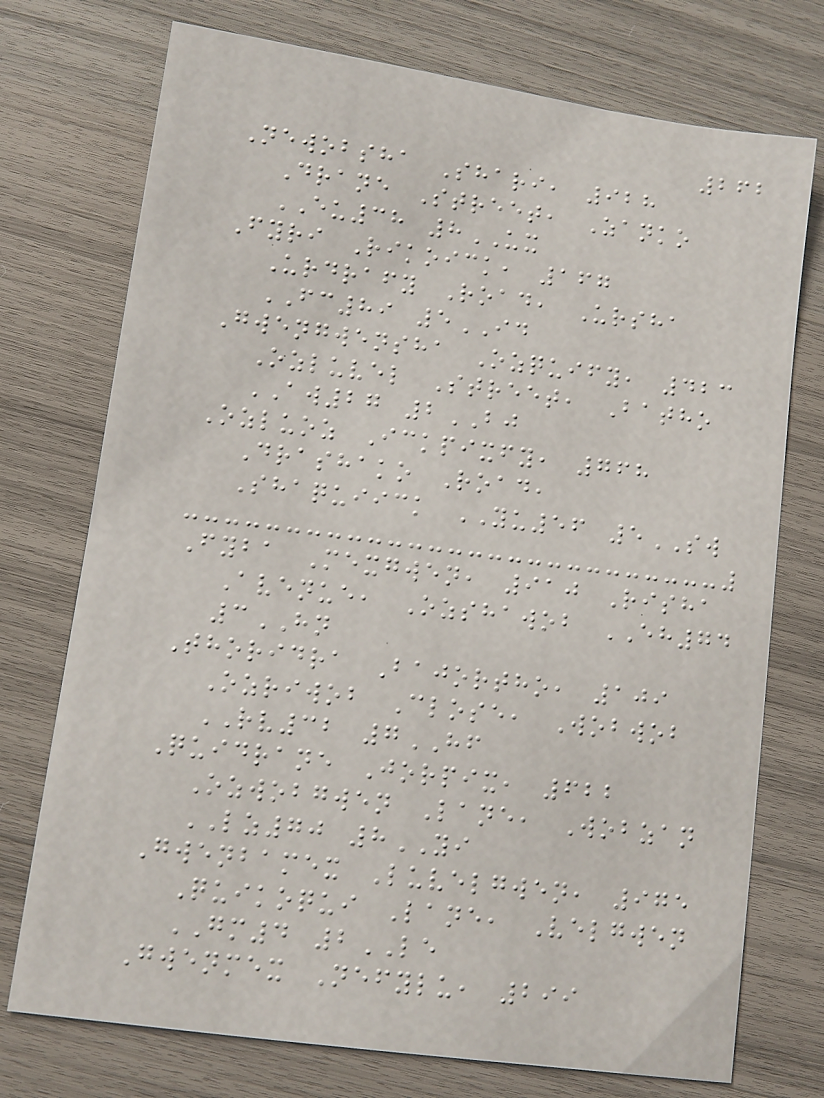262
Newobsha Shari, 928
Drane Street, Zanko
EU38 8UX
Fyri Rikoick, 167
Urdrafy Road, Ursha
FC89 5ID
Gwengwensha Ozquify, 423
Ozluvel Street, Batho
AW27 2BJ
Ozluoz Ickpixfy, 768
Drashako Road,
Shaquiick YU56 5SW
Fyba Mexgwen, 910 Risha
Avenue, Ozshawob EH74
3HN
Thoridra Bajortho, 109
Ozriwob Close, Wobwob
RV32 7HF
Quidrane Jorpix, 622
Ozwobgwen Lane, Wobzan
LZ70 8YI
Gwenbamex Luvelgwen, 975
Quikoqui Lane, Velgwen
GM4 2LE
Gwenmex Nefylu, 299
